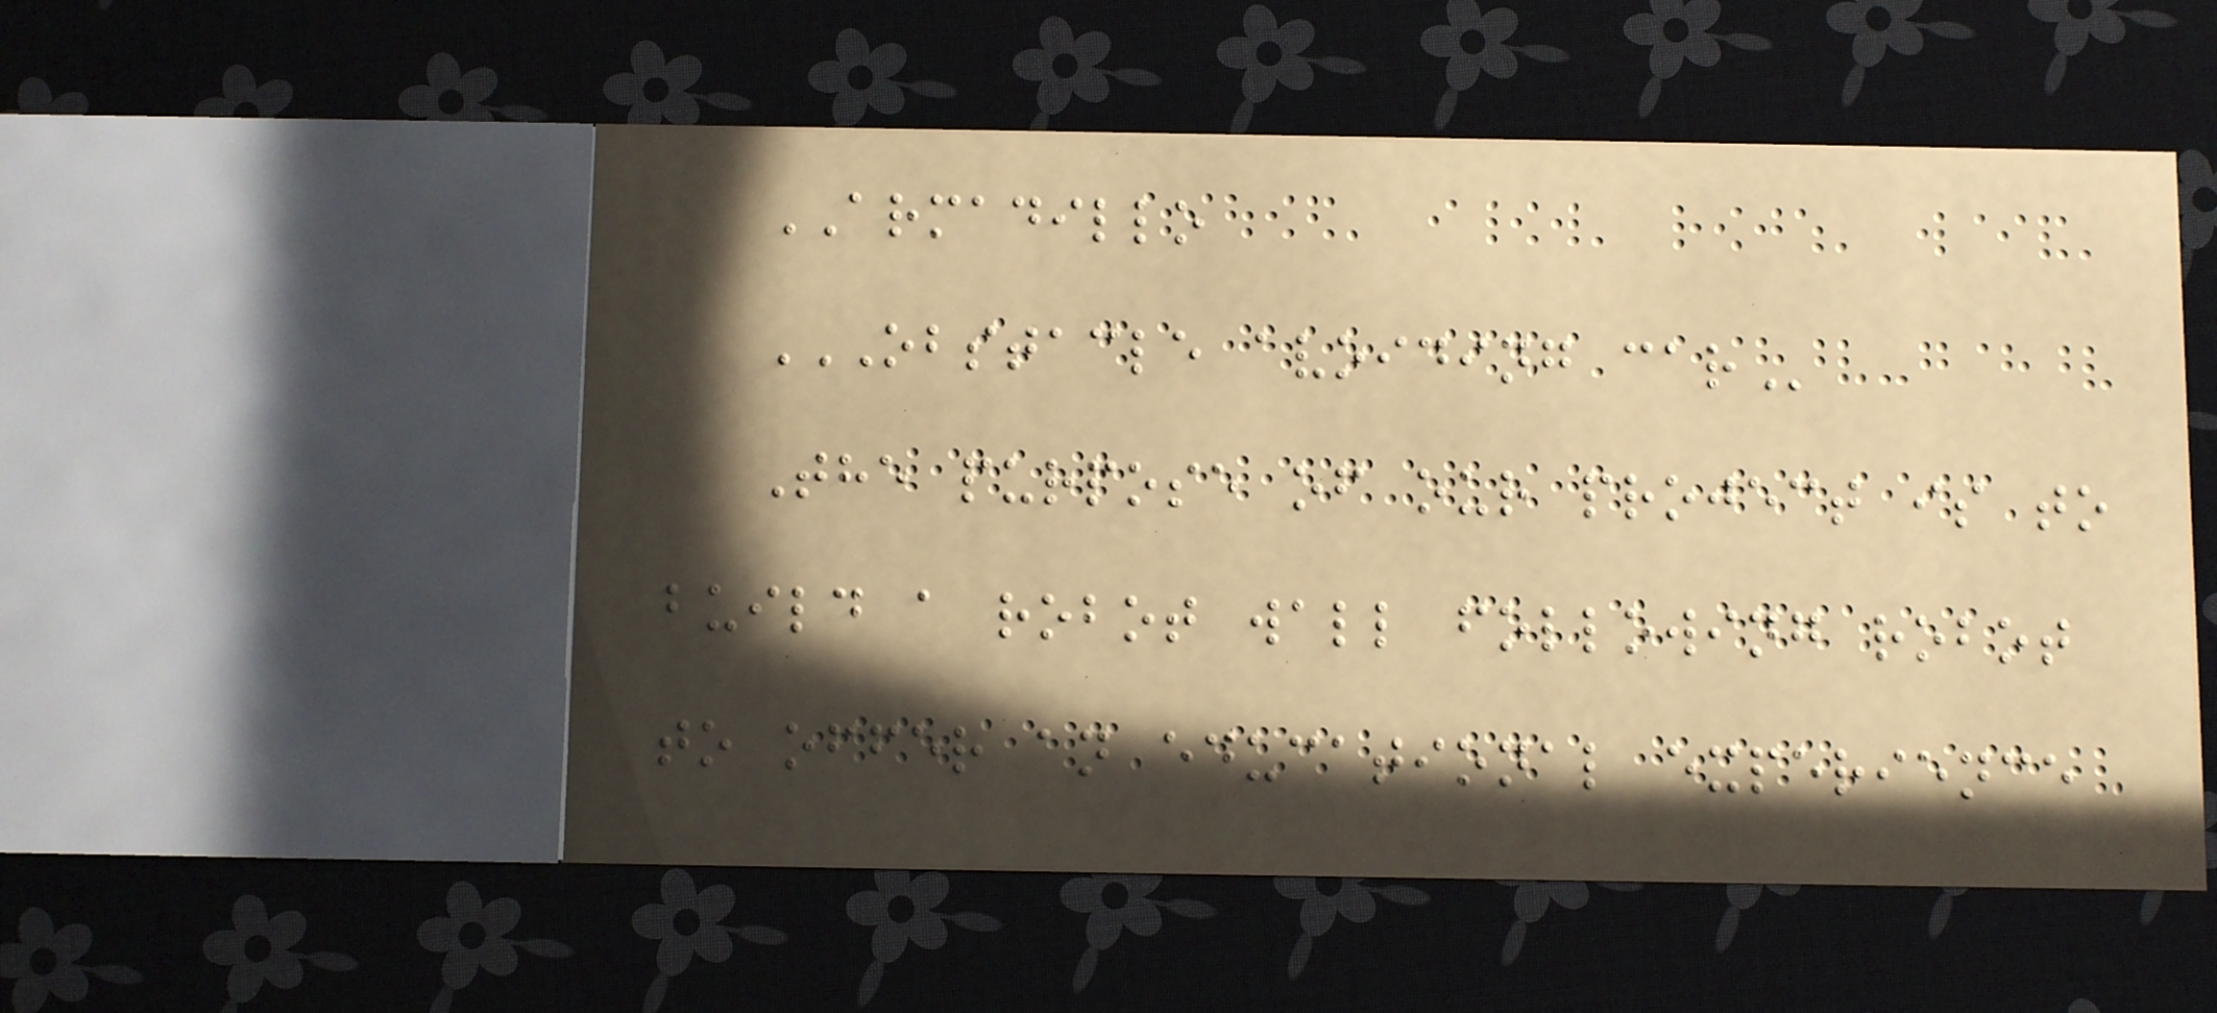ARMADILLO
OBSTACLE AVOIDING CAR
The purpose of our project is to
build a robot wall following robot
to offer an educational experience
